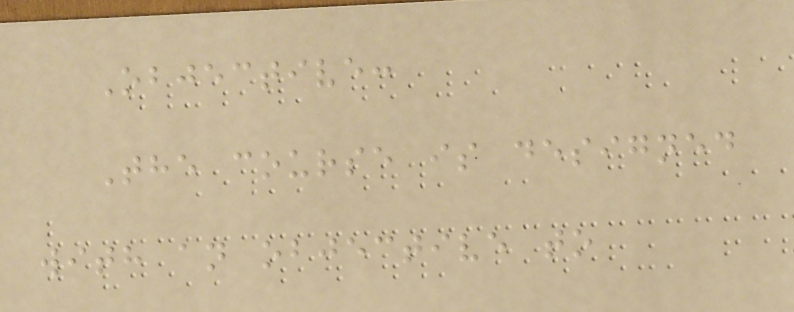Objective:
The course is designed
with an objective to
